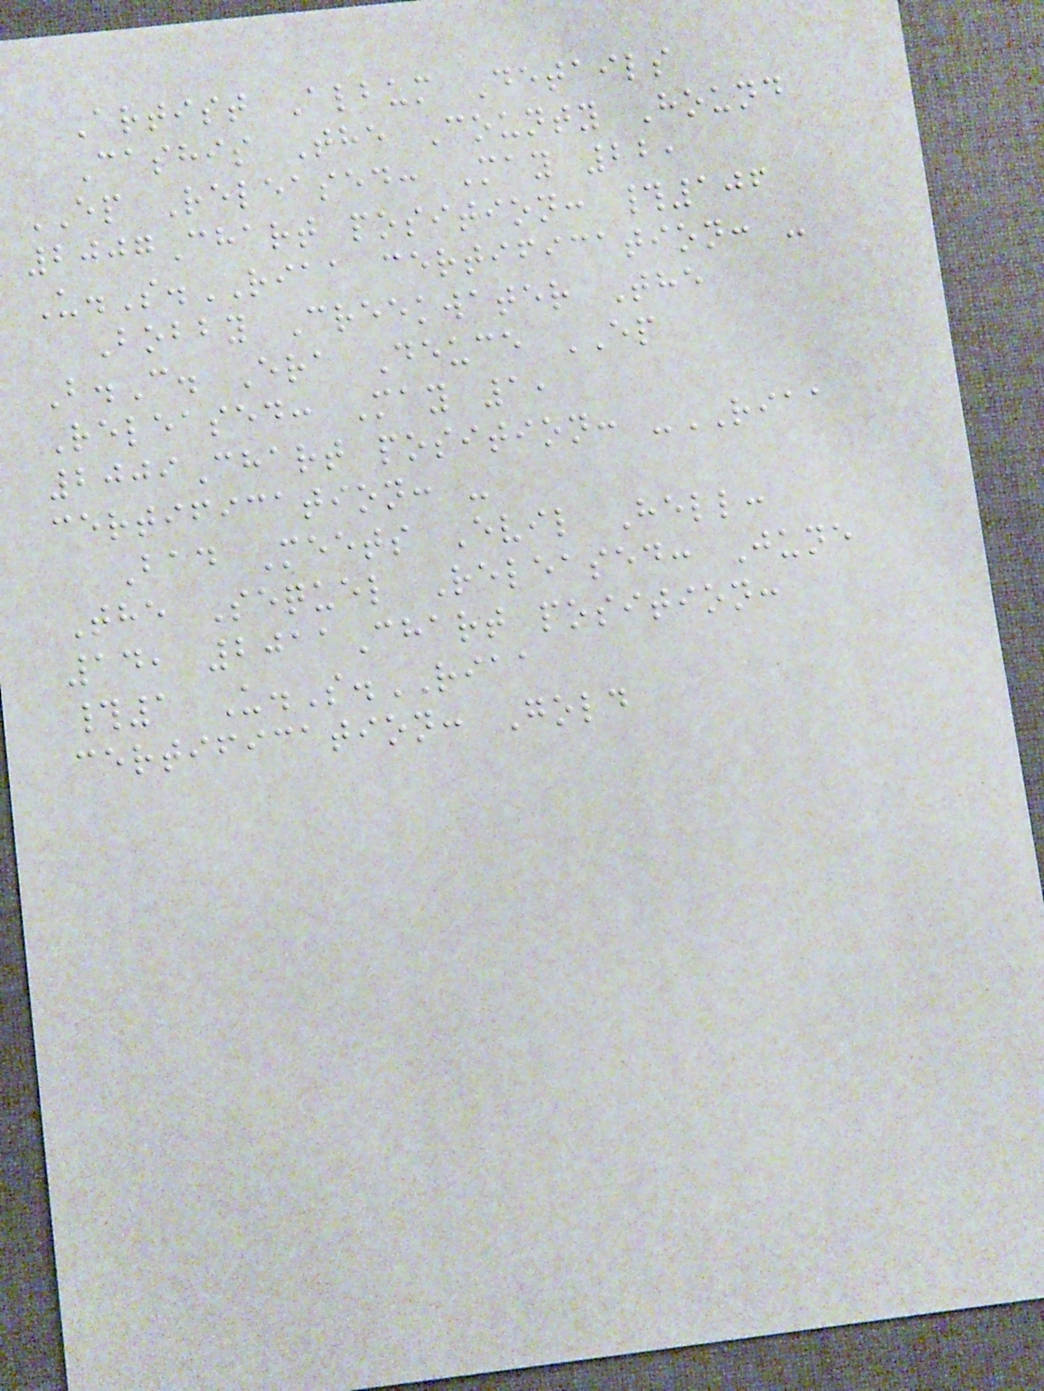Artist Album Details
Cashis The County Hound
EP Released: May 22,
2007Chart position: #106
U.S.RIAA certification: -
Bobby Creekwater The
B.C. Era Deuce EP
Released: May 1,
2009Chart position: -RIAA
certification: -
Bad Meets Evil Hell:
The Sequel Released: June
14, 2011Chart position:
#1 U.S.RIAA
certification: Gold
